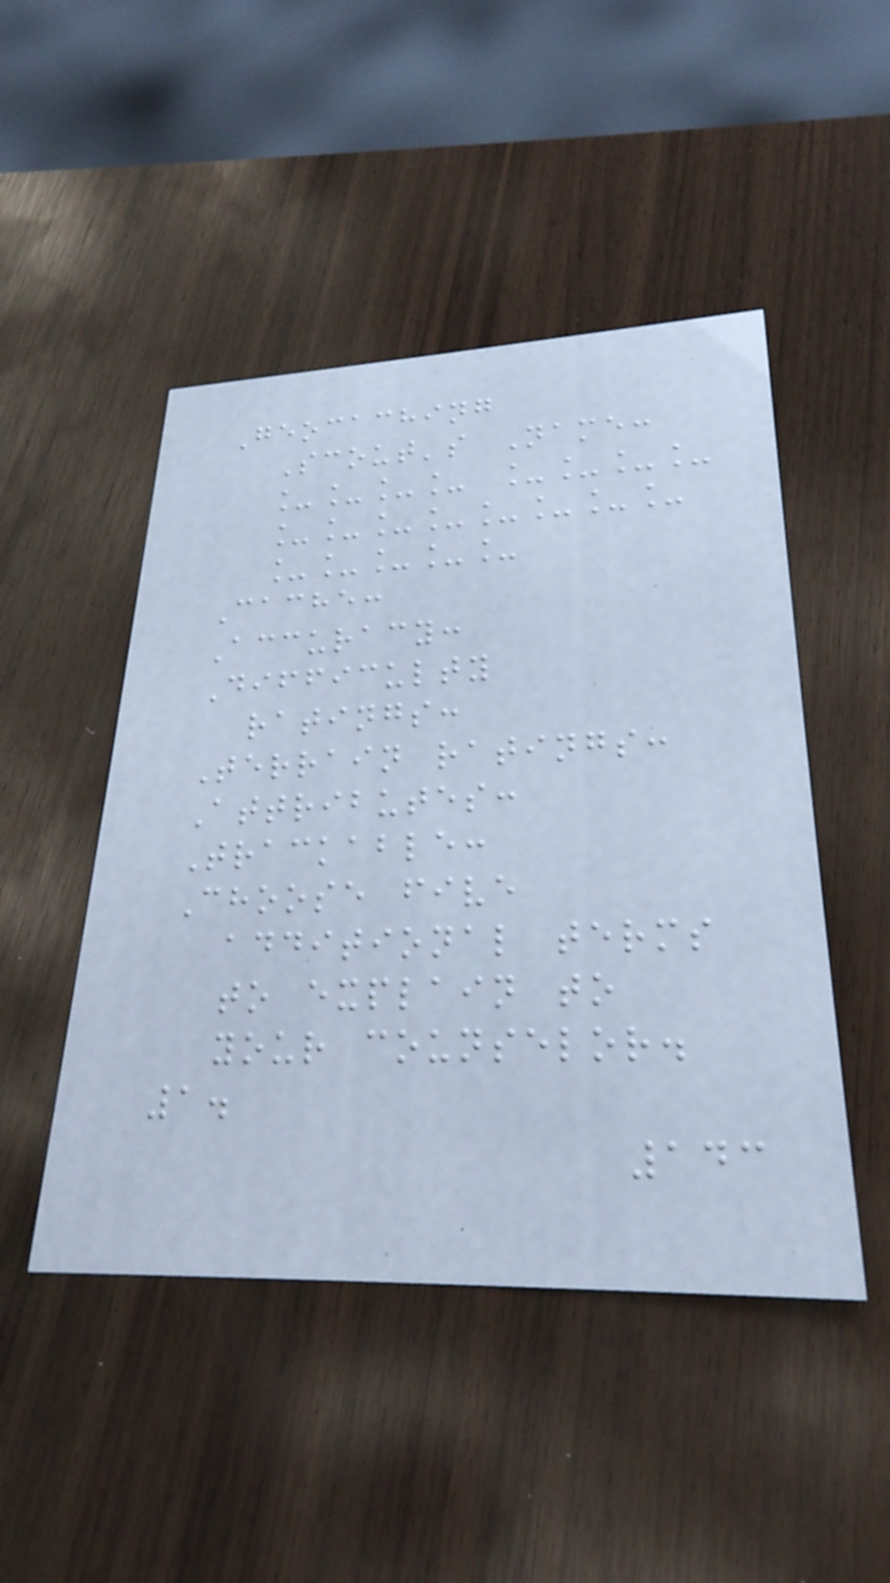Geocaching
Scout's Name:
____ ____
________
_____
Cache:
Accuracy:
Difficulty
ratings:
Terrain ratings:
Attributes:
Trackable:
Choose five
additional terms
to explain to
your counselor.
1.
143
